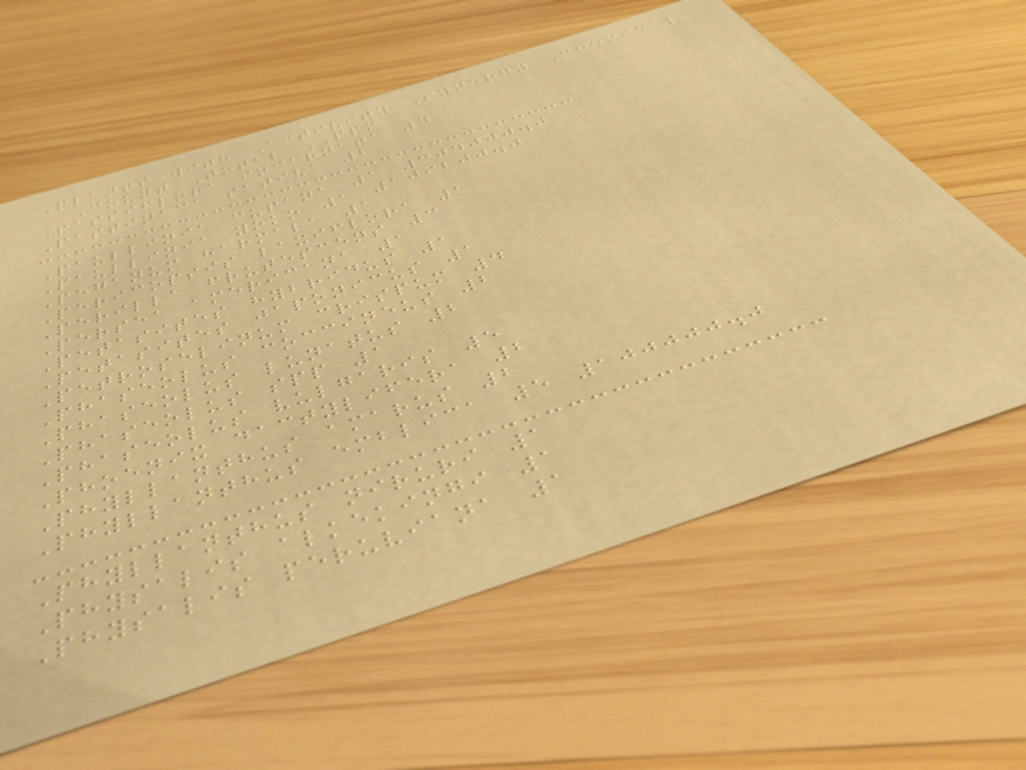Plants with Activity Synergy Chemical
Count Total PPM
Passiflora incarnata 4
Pastinaca sativa 2
Paullinia cupana 1 304000.0
Paullinia yoko 1 109200.0
Peganum harmala 1
Pericopsis laxiflora 1
Perilla frutescens 3
Persea americana 1
Petasites hybridus 1
Petasites japonicus 1
Petroselinum crispum 4
Phaseolus coccineus 2
Phaseolus lunatus 2
Phaseolus spp 1
Phaseolus vulgaris 5
Phoenix dactylifera 2
Phyllanthus amarus 2
Phyllanthus emblica 5 100000.0
Phyllanthus niruri 1
Physalis alkekingi 1
Physalis peruviana 1
